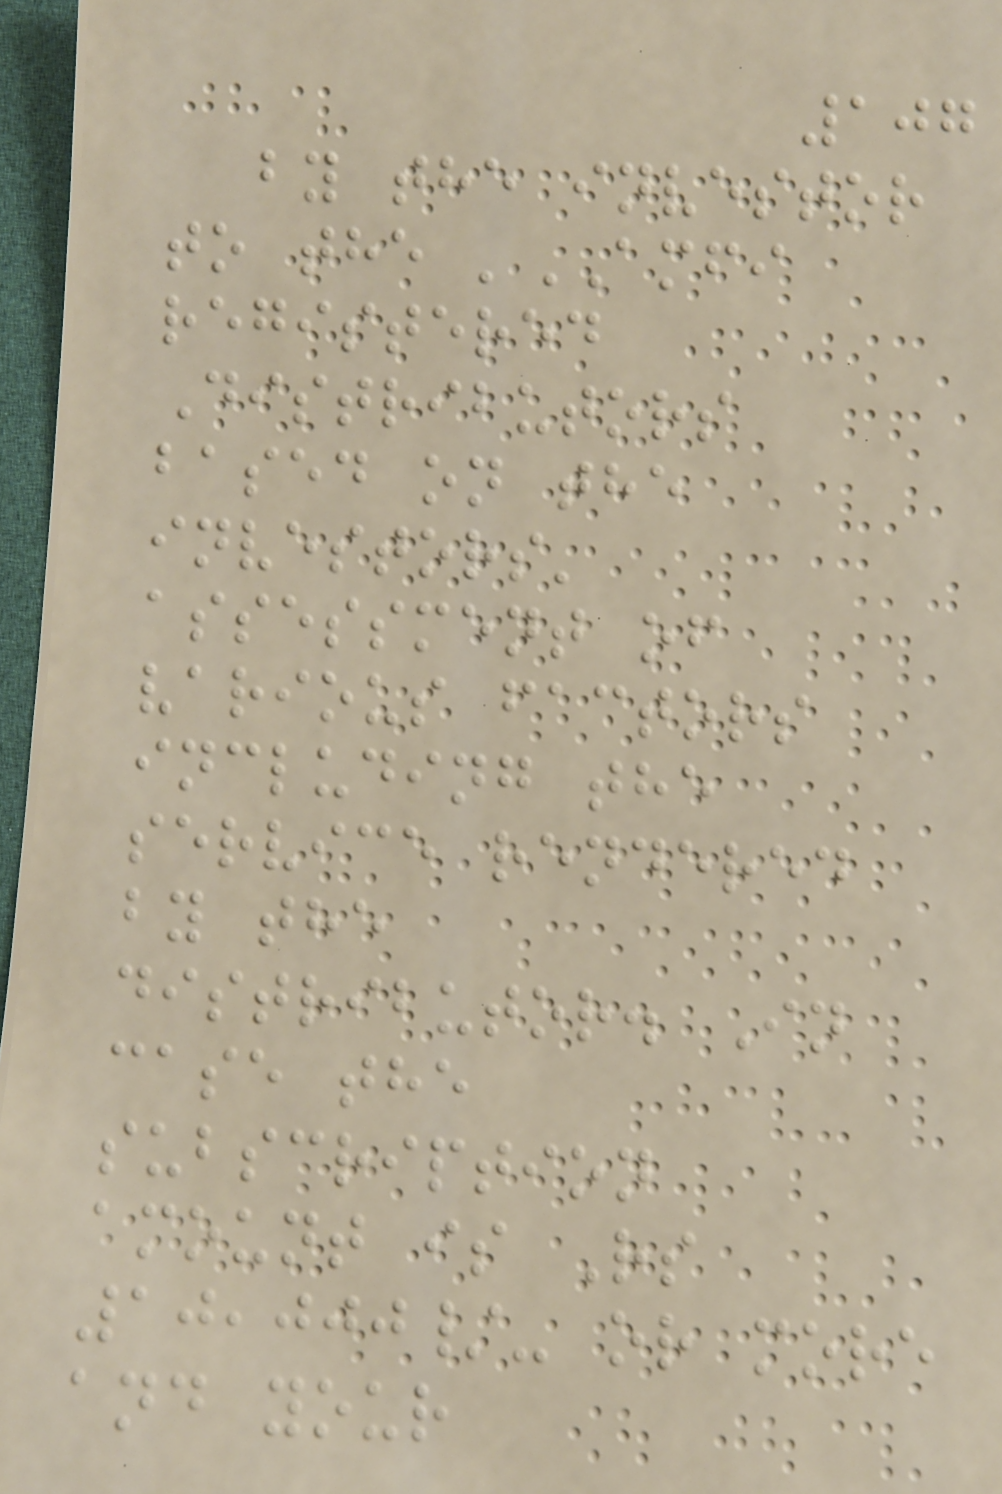107
by the investor
to the 'AMFI
registered
Distributors
based on the
investors'
assessment of
various factors
including the
service rendered
by the
distributor. In
case the
subscription
amount is Rs
10,000/- or more
and your
